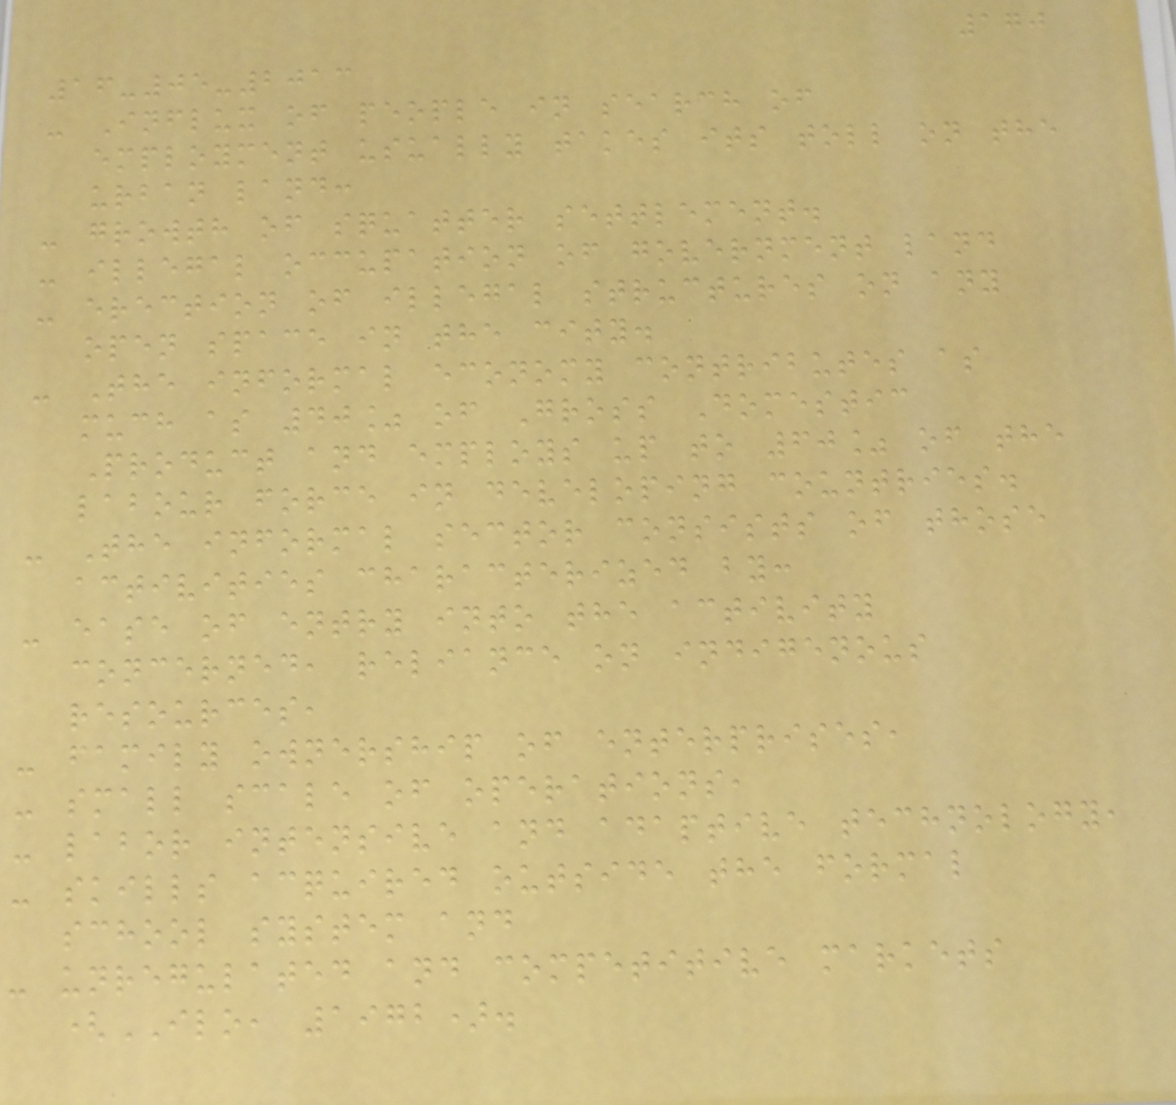170
16-05-2013
- Influx of people in search of
employment usually takes its toll on the
urban land:
- growth of squatter settlement.
- illegal occupation of government land
- erection of illegal structures on any
open space in the city.
- The informal economy contributes as
much as 40% of Gross Domestic
Product and employs up to 60% of the
labour force in developing countries.
- The informal sector consists of those
activities characterized by:
- ease of entry into the activity
concerned, reliance on indigenous
resources,
- family ownership of enterprises,
- small scale of operations,
- labor intensive and adaptive technology,
- skills acquired outside the formal
school system and
- unregulated and competitive markets
(ILO, 1972).
